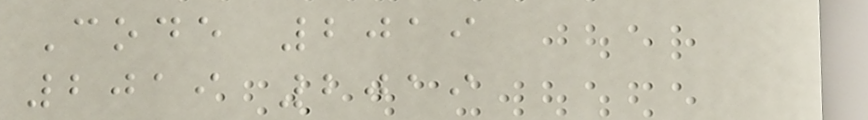Code 2019
2019 2019
